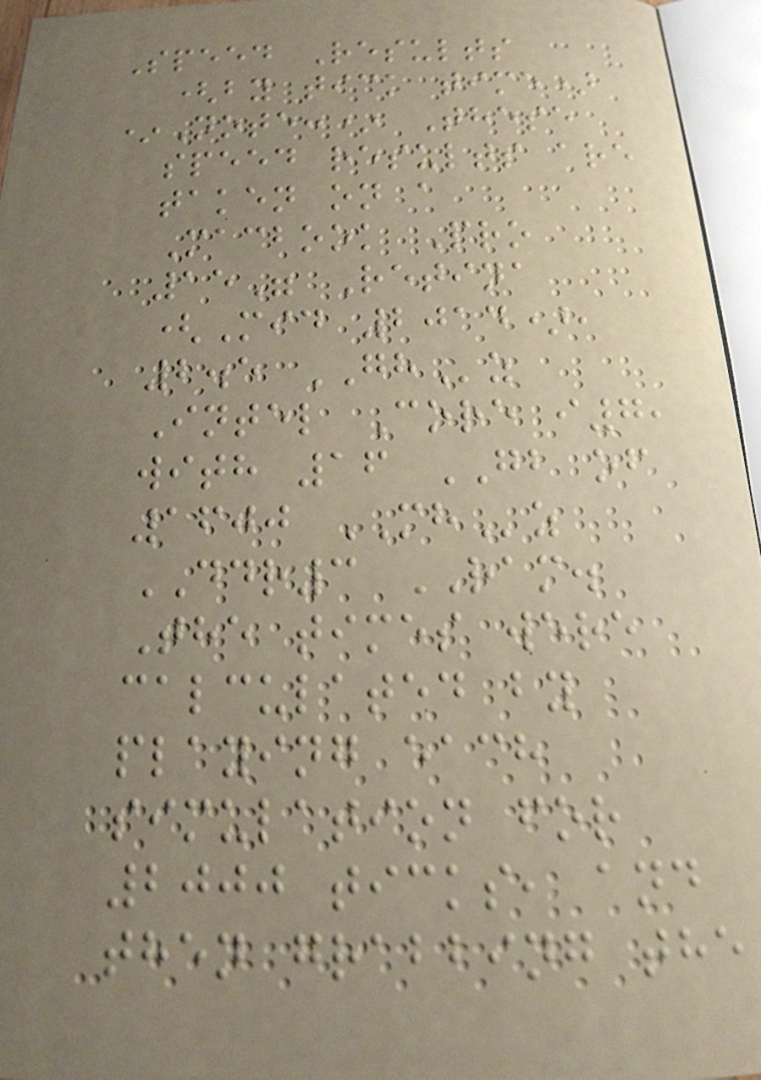Speed Results
(by tick time)
*Note:* These
speed results are
taken on a
Macbook Pro
15" Retina
(Mid 2014),
2.5 GHz
Intel Core i7,
with 16 GB of
1600 MHz
DDR3 RAM.
The times were
calculated by
playing each
simulation for
2000 ticks, and
then grabbing the
